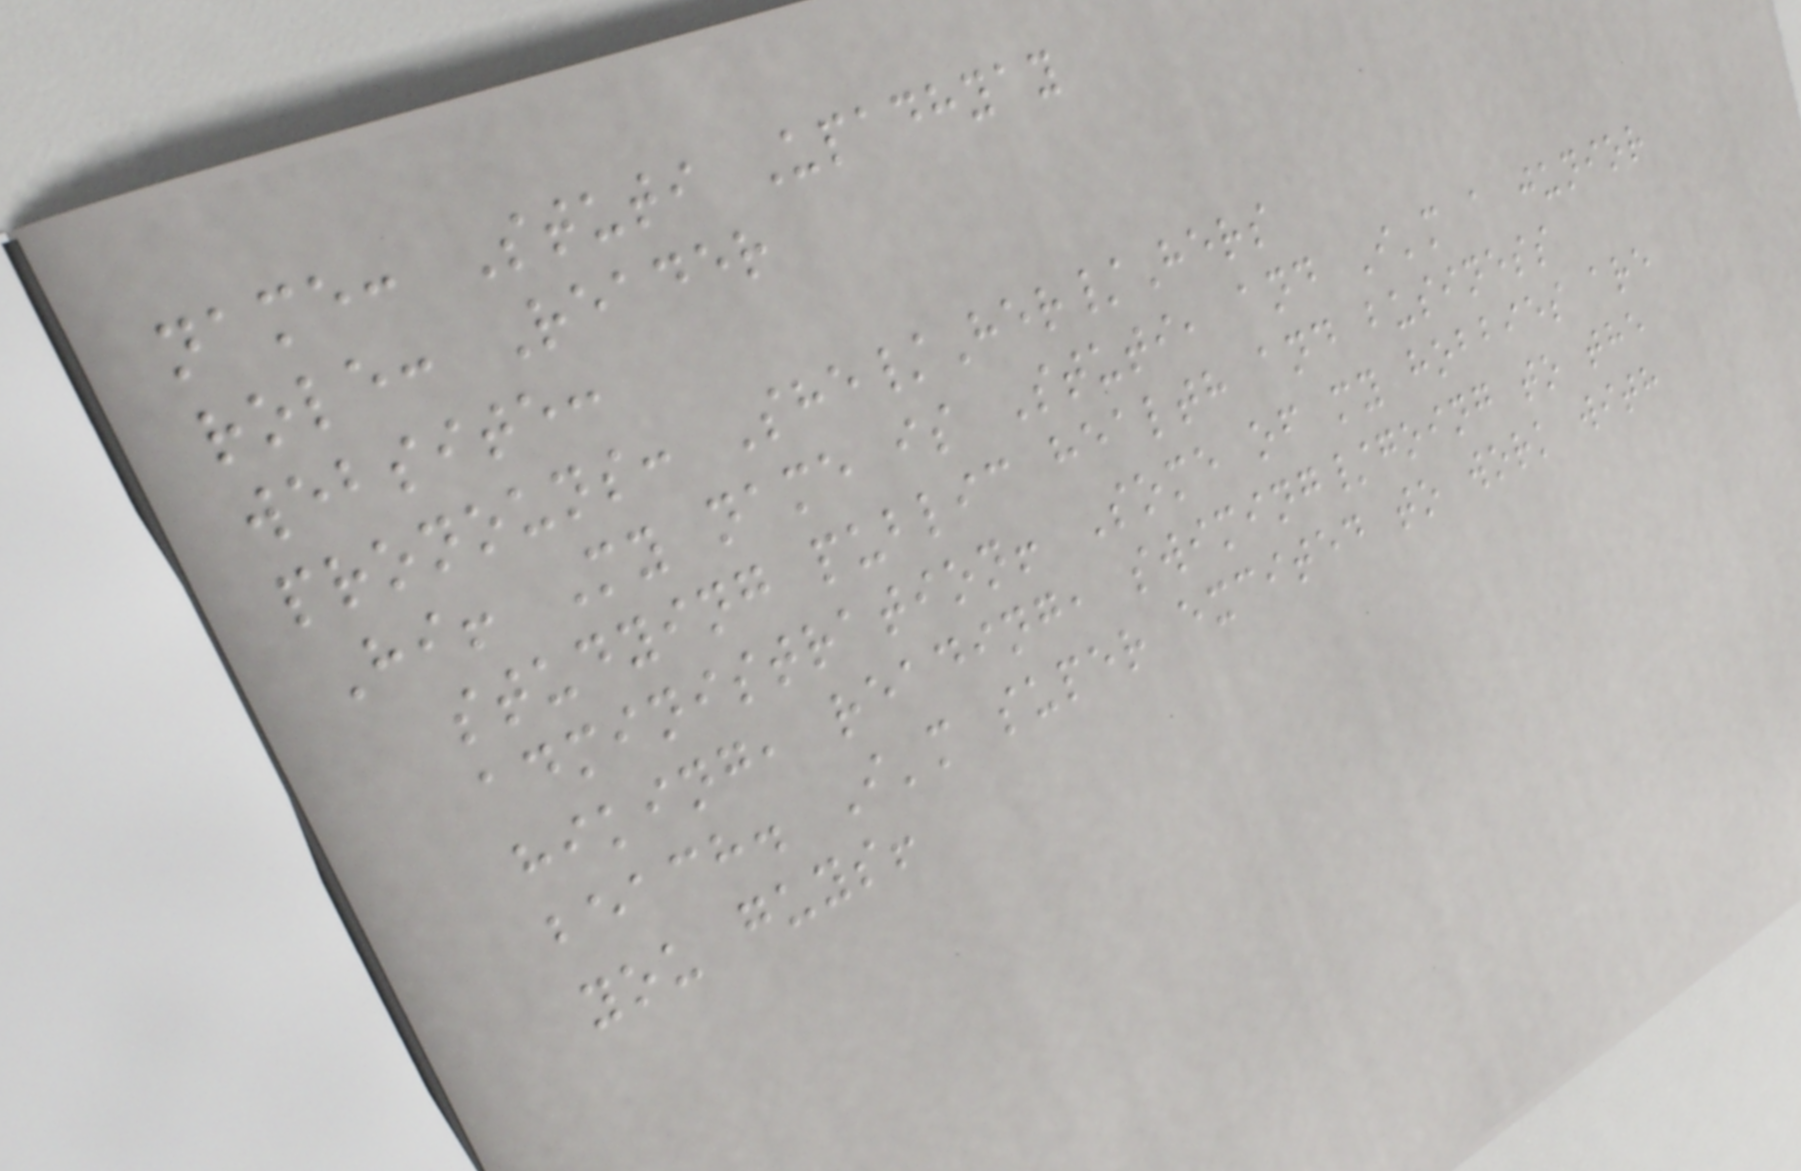name: Stuti Upadhyay
role: Reader
website:
pronouns: She/Her/Hers
Hi! My name is Stuti, and I'm a junior
studying public health and business
administration! Some of my hobbies are
hiking, reading, swiming/going to the
beach. I'm super excited to work with
you guys!
